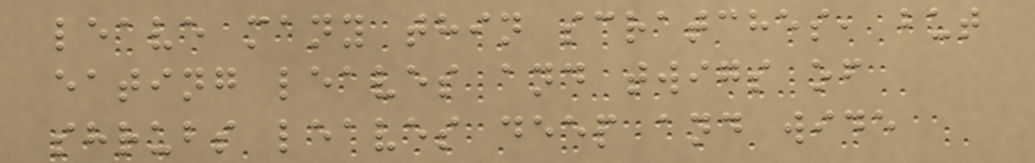leave many thin scratches, but
eating leaves and twigs of
shrubs leaves deep and wide
